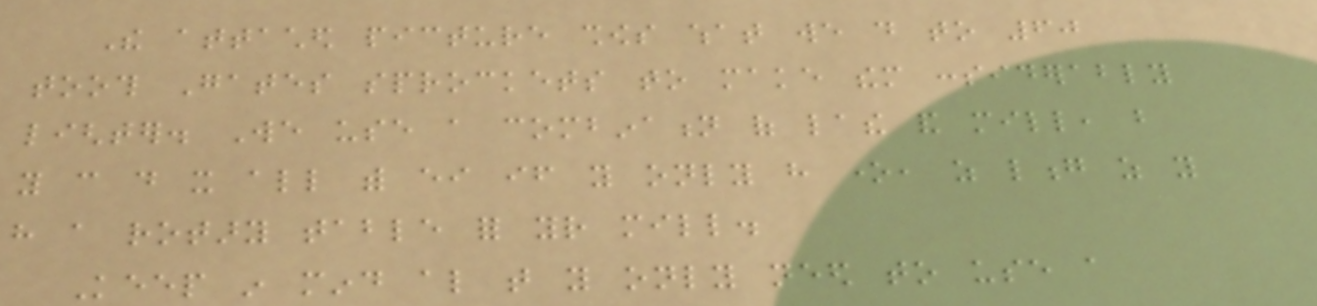The attached picture shows what we do to 60
tooth Gates sprockets to make them considerably
lighter. We use a combination of lathe and mill, but
you can do it all with either if you only have one, as long as you
have a rotary table for your mill.
Keep in mind also that you only need to use a
